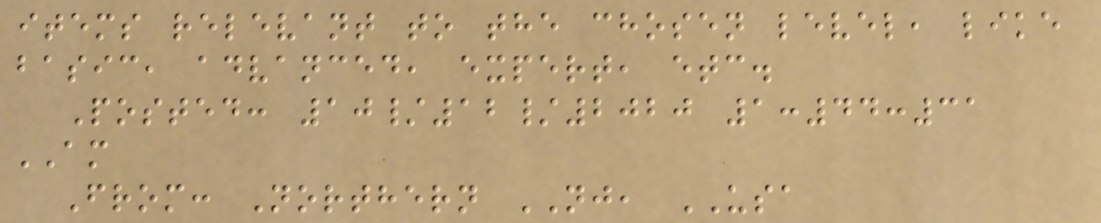items relevant to the chosen level, like
basic, advanced, expert, etc.
Posted: 10/12/2020 1:44:31
AM
From: Northern NJ, USA
